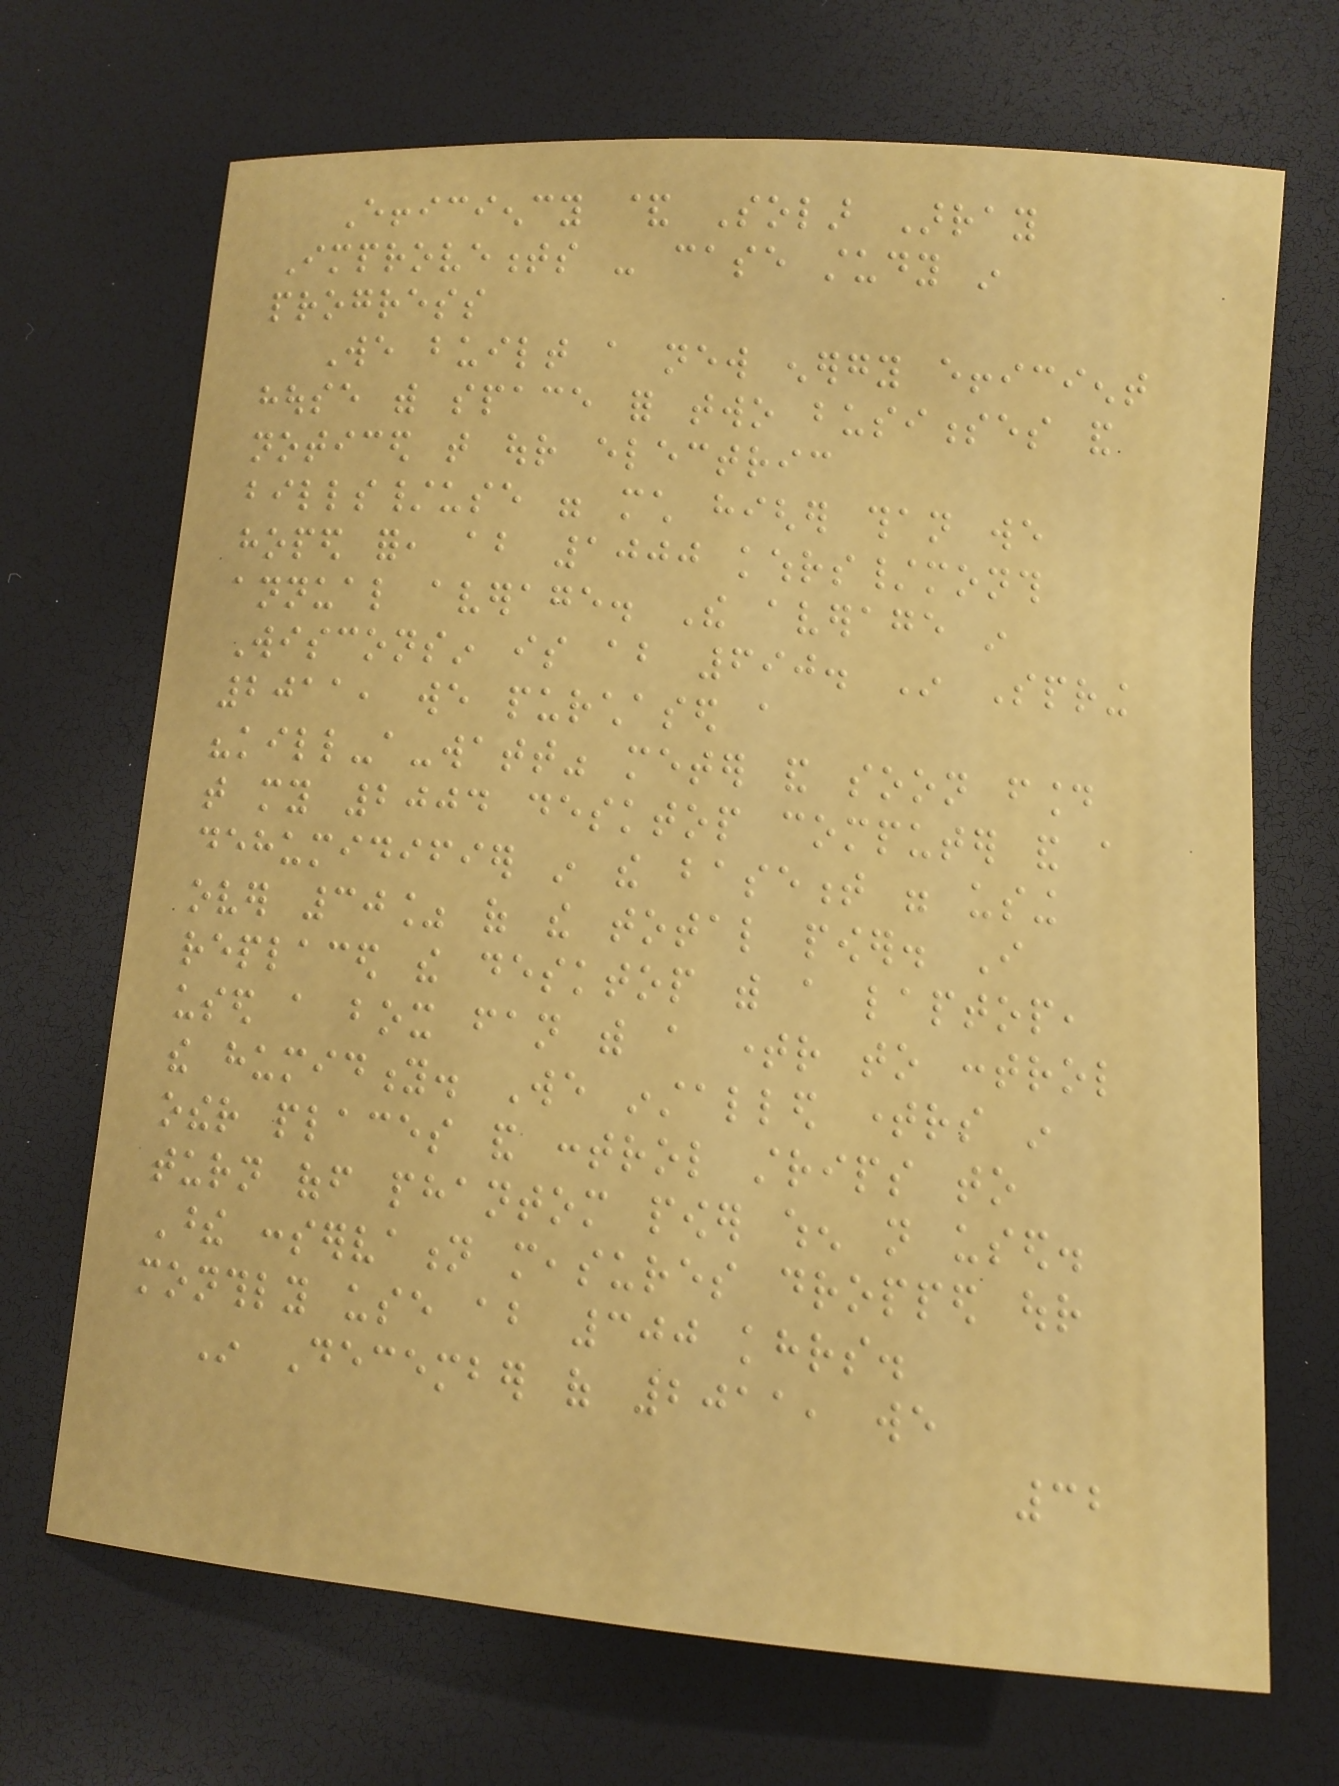Efficiency & Solar Array
Improvements - case study in
progress
We built a new energy efficient
house with space for two businesses and
noticed that our electric
bills/use were much higher than we
hoped for, about 1000 kwhrs/month
annual average. The average in
Wisconsin is about 690. In Spring
2011, we purchased a
"kill-a-watt" meter and soon found
that my 2004 desktop computer and a
dehumidifier in the basement were using
over 30% of the total power. I
replaced the desktop with a laptop,
used a box fan with a timer to control
the humidity. We installed timers in
other places and control strips to
turn off phantom power when not used.
These conservation measures dropped our
monthly use about 300 khrs.
In December of 2011, we
32
